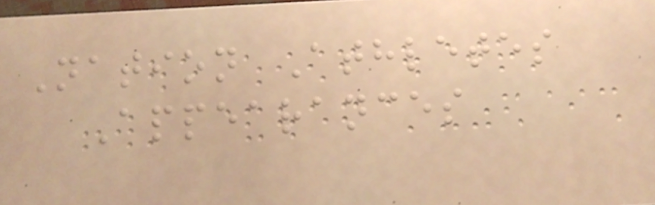Nation Athletes
Appearances
